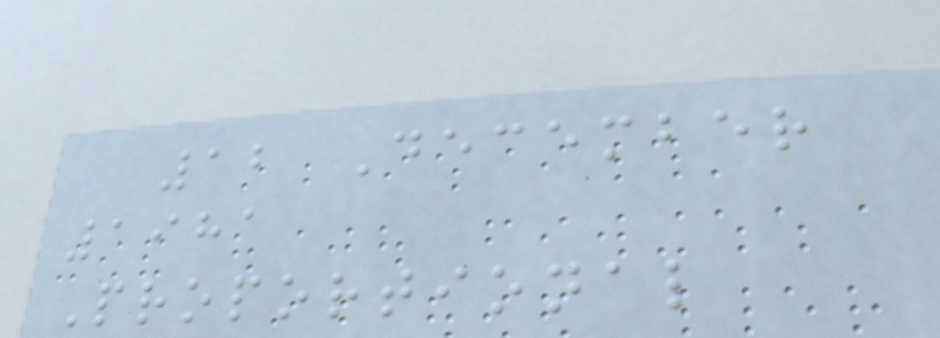12 December
1981
Proportional
